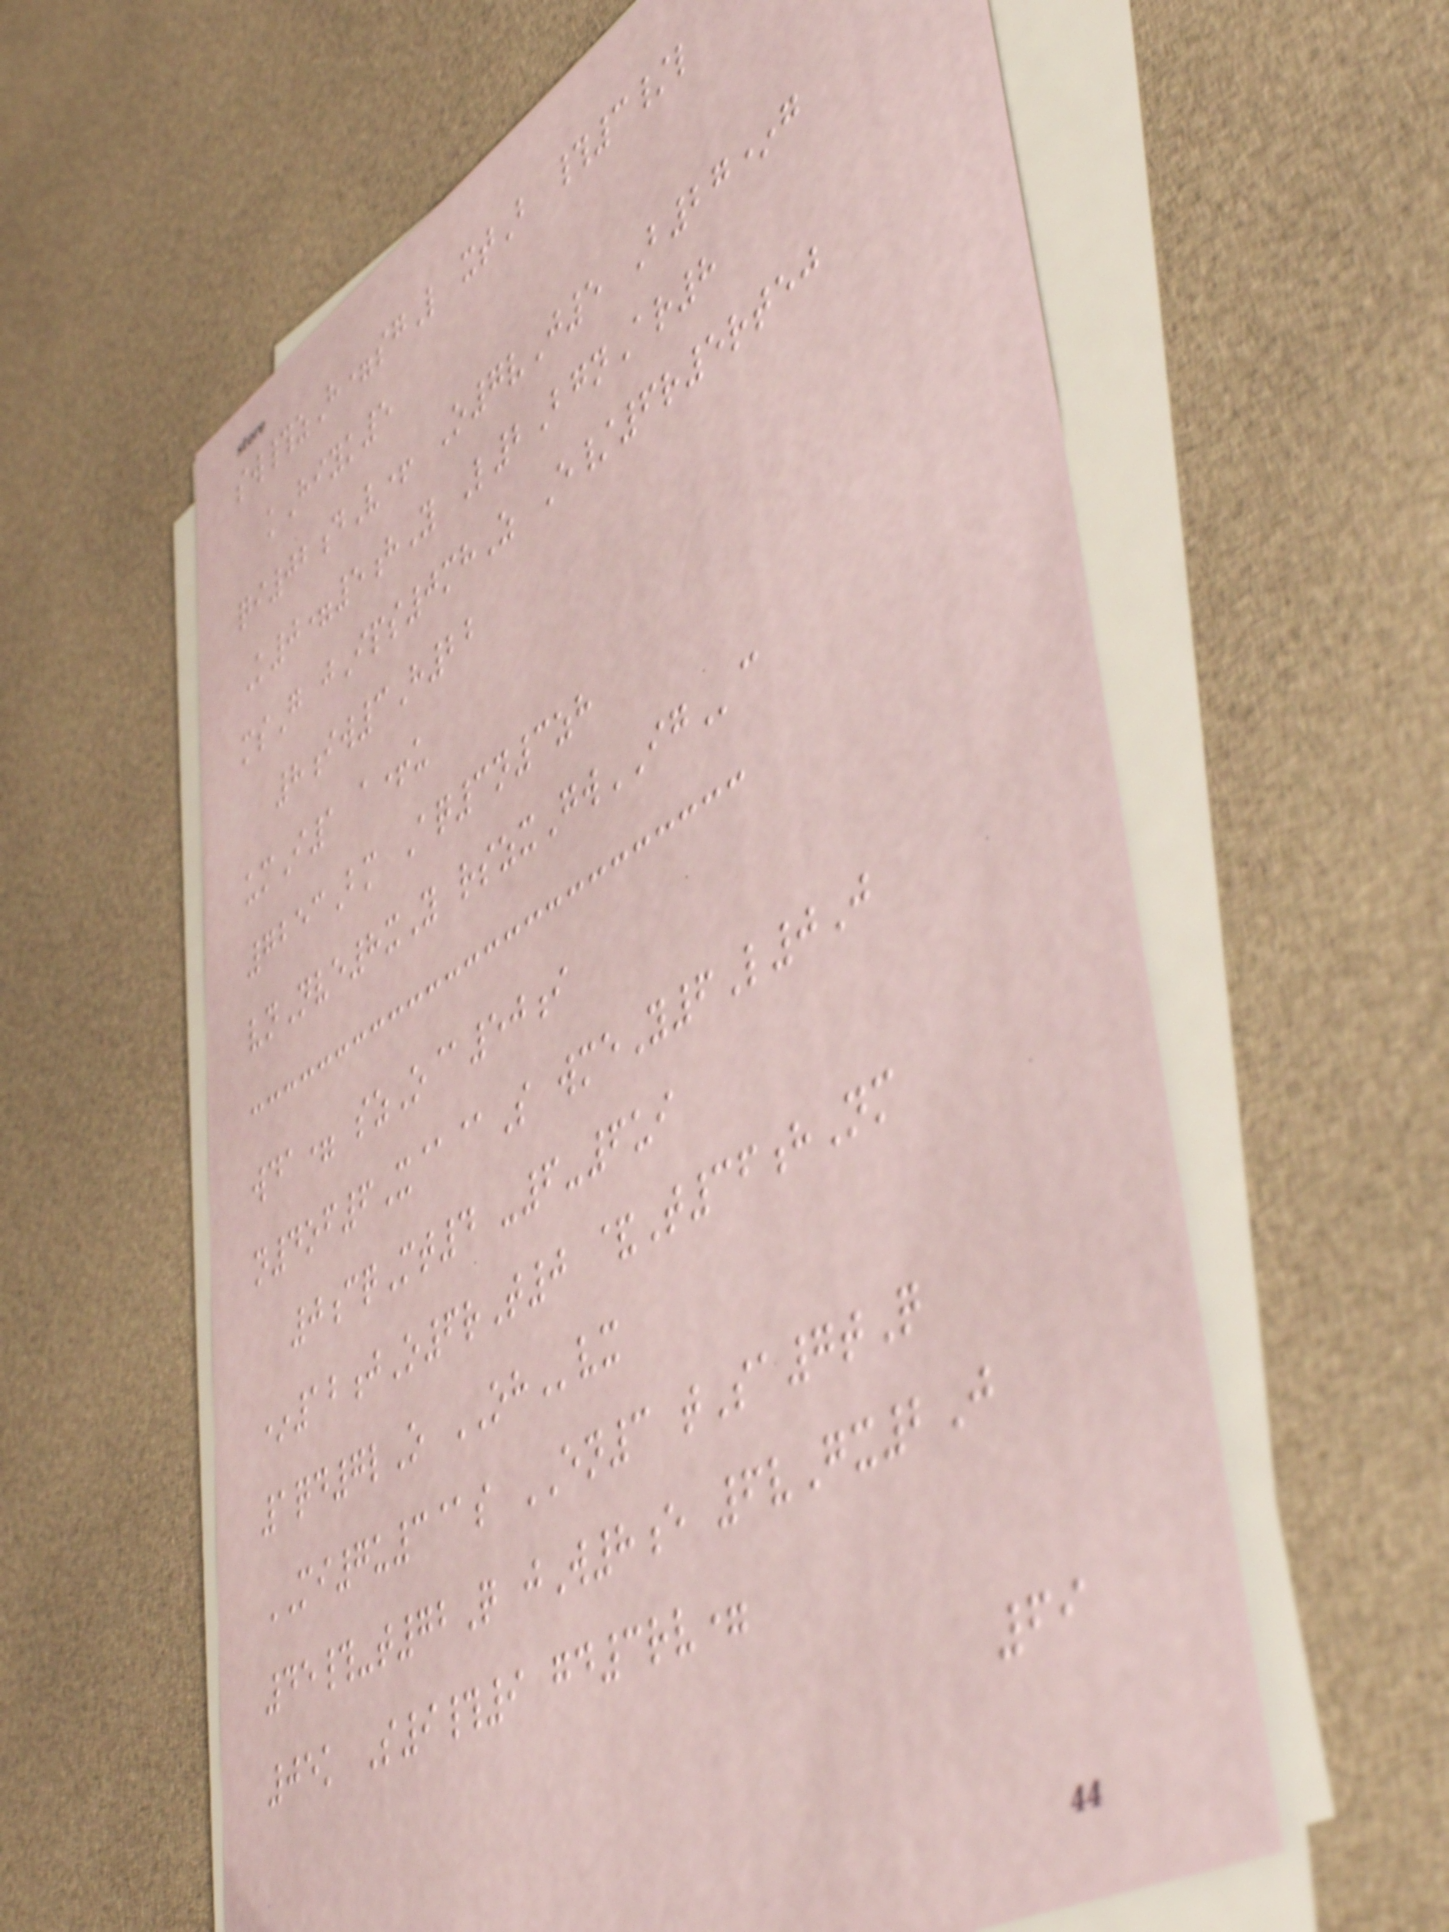sw#zH=sgL xtB #3/l
kHiyk5
qi02dV+ O7vJ5 B27*g
K0=5hY L2BgnAr8
msG jIps0mhZ E/6r5rtej
8iw3H22
umI1 a+u
7253Bm Aq3n3zh
vnNve8xY rszxGwIGc
wda= szO@50i
n4of6X@@S wmeY6L0J
0cqMt4 -6-6ui
*12jO6rT0 &T36hNm
1qd7lO OHvx
MI7u3@s EN3 tSa7tQ
45#-t72Q jW8e 6vGx2J
05k S9#9 gd3rv=
69
